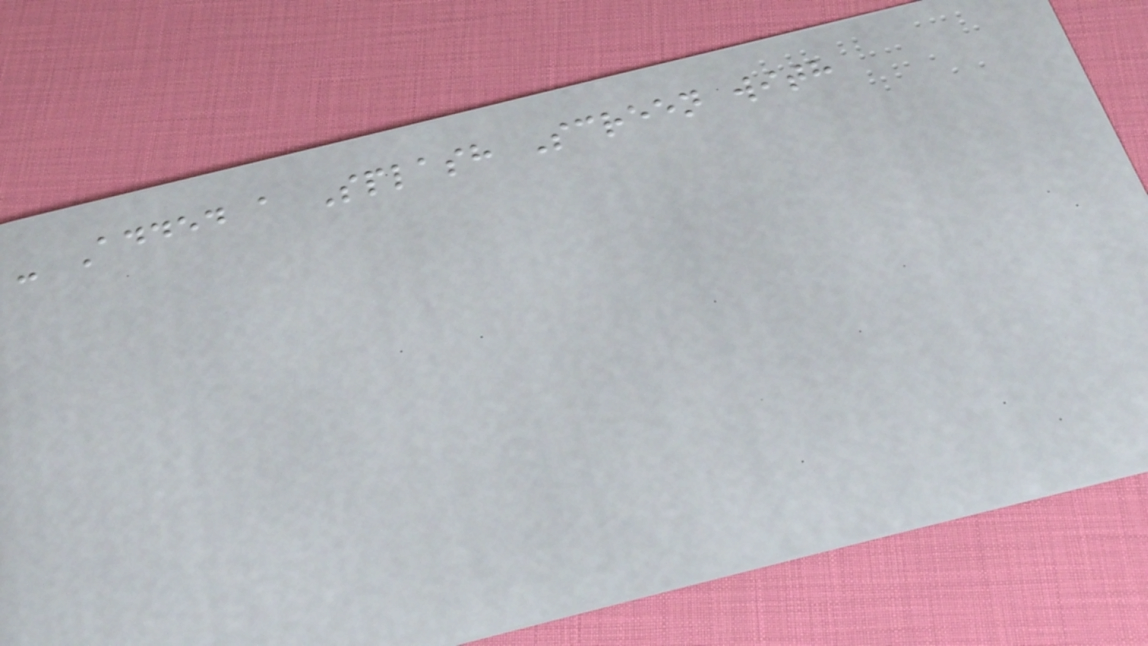- Added a Splash Screen with
